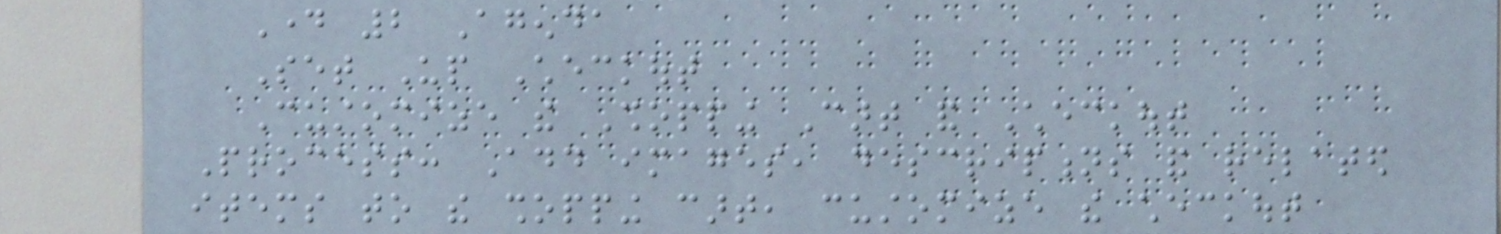Day 2 Agenda
Set Up Checkout
Customize the Shopping Cart and Checkout
Process: Add images, descriptions and related
items to the shopping cart, customize the checkout
